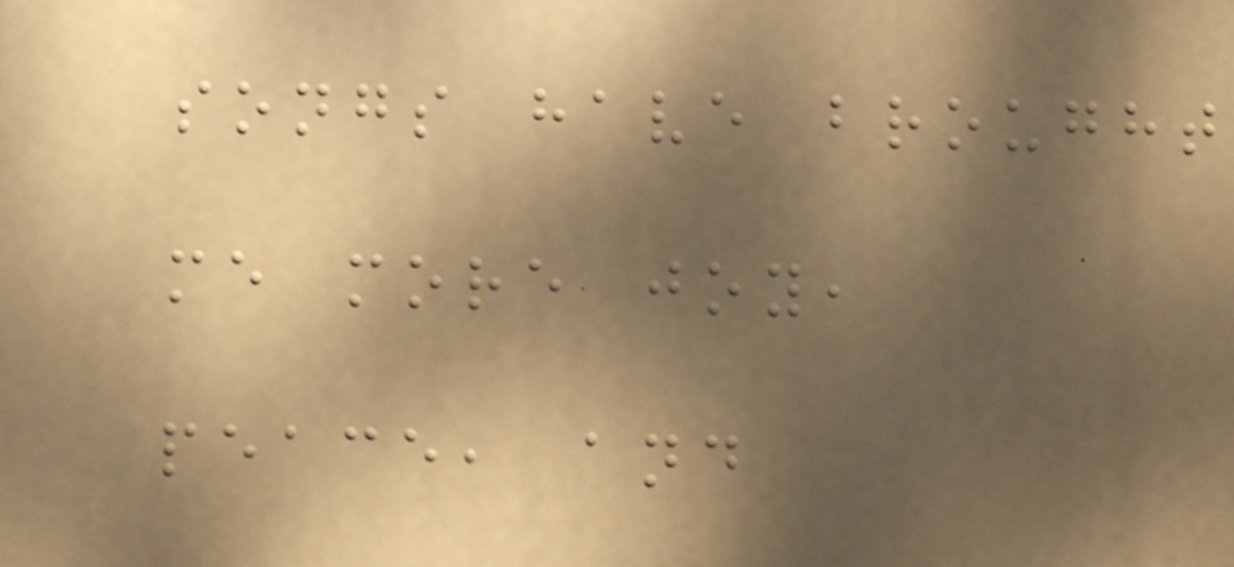songs have brought
me more joy,
peace, and
